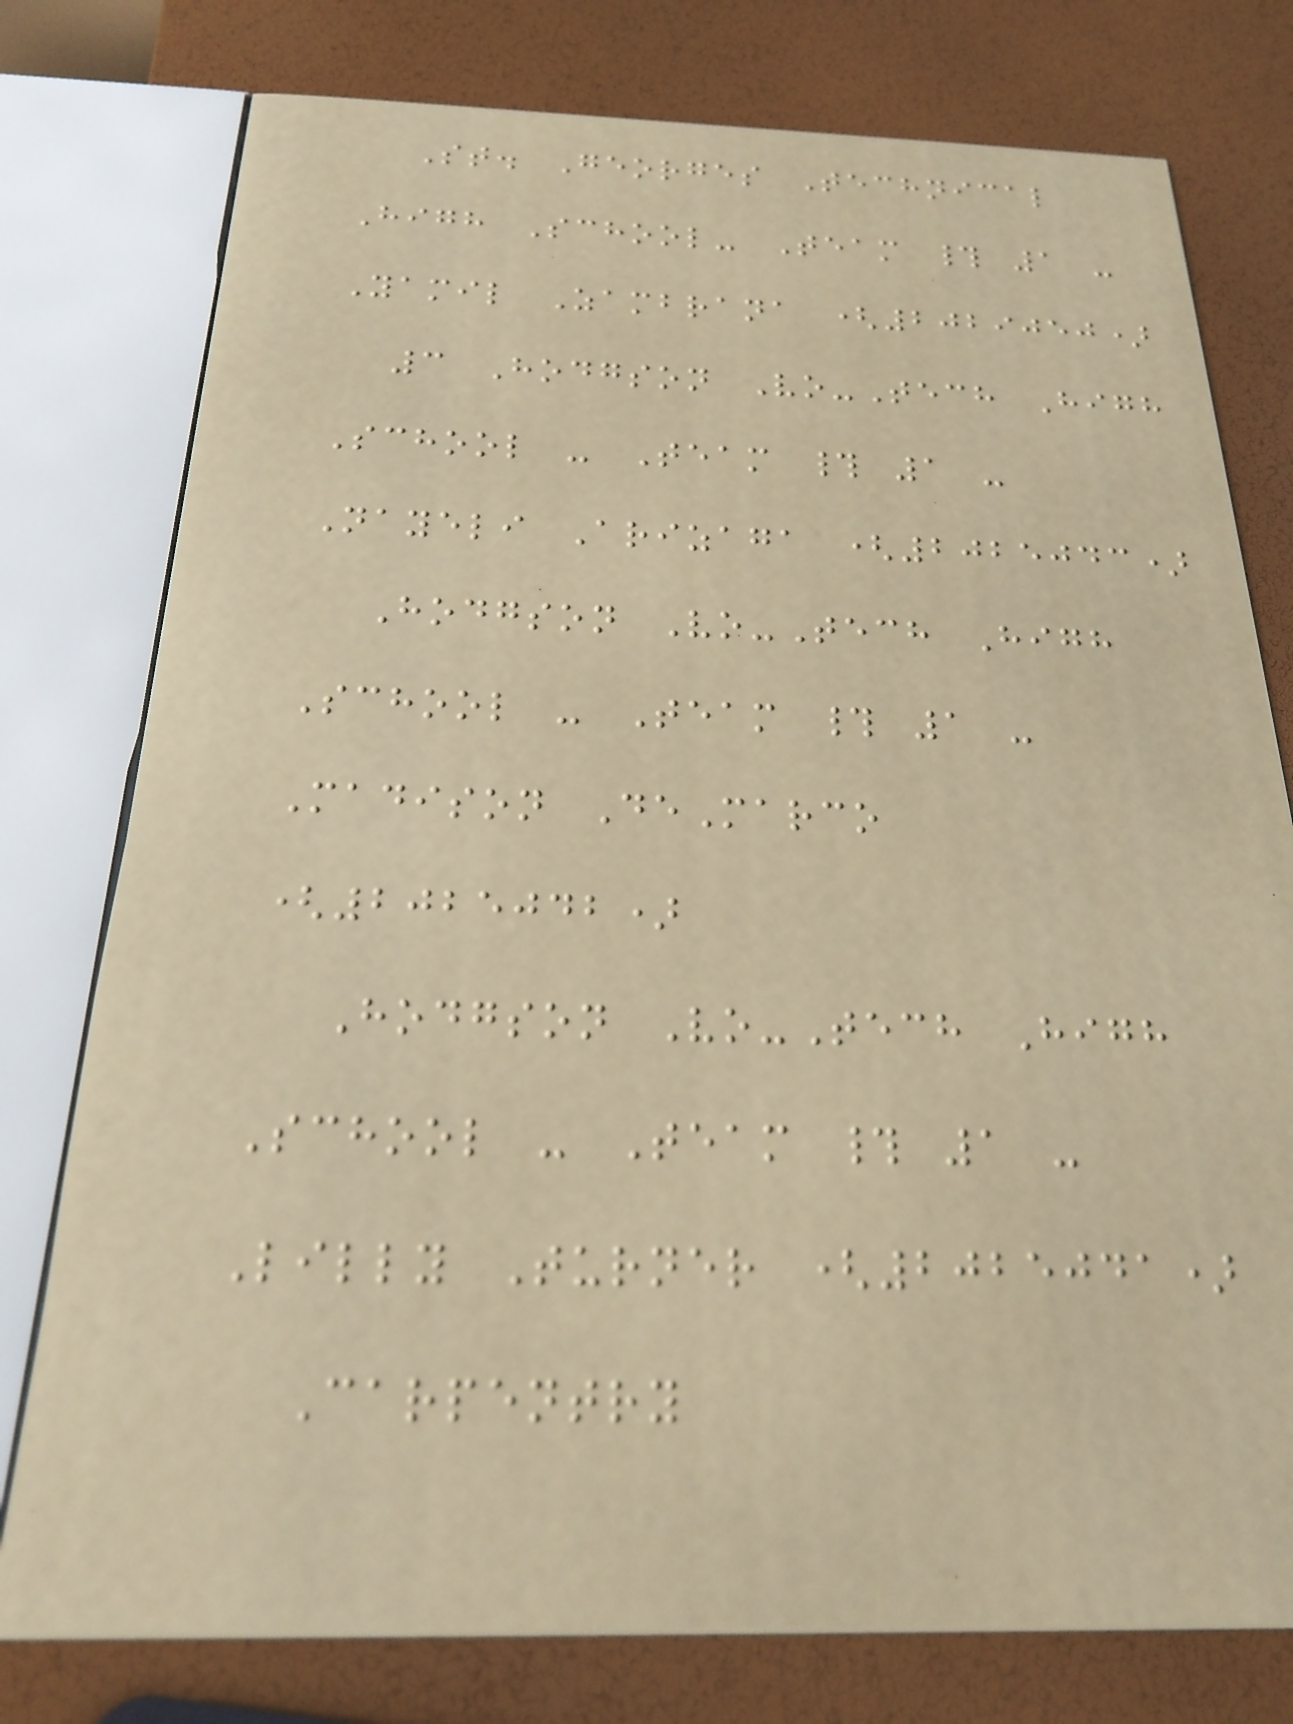St. Georges Technical
High School- Team # 1 -
Yamil Zambrana (2029050)
3 Hodgson Vo-Tech High
School - Team # 1 -
Nayeli Arizaga (2025043)
Hodgson Vo-Tech High
School - Team # 1 -
Madison DeMarco
(2025042)
Hodgson Vo-Tech High
School - Team # 1 -
Lilly Turner (2025041)
Carpentry
